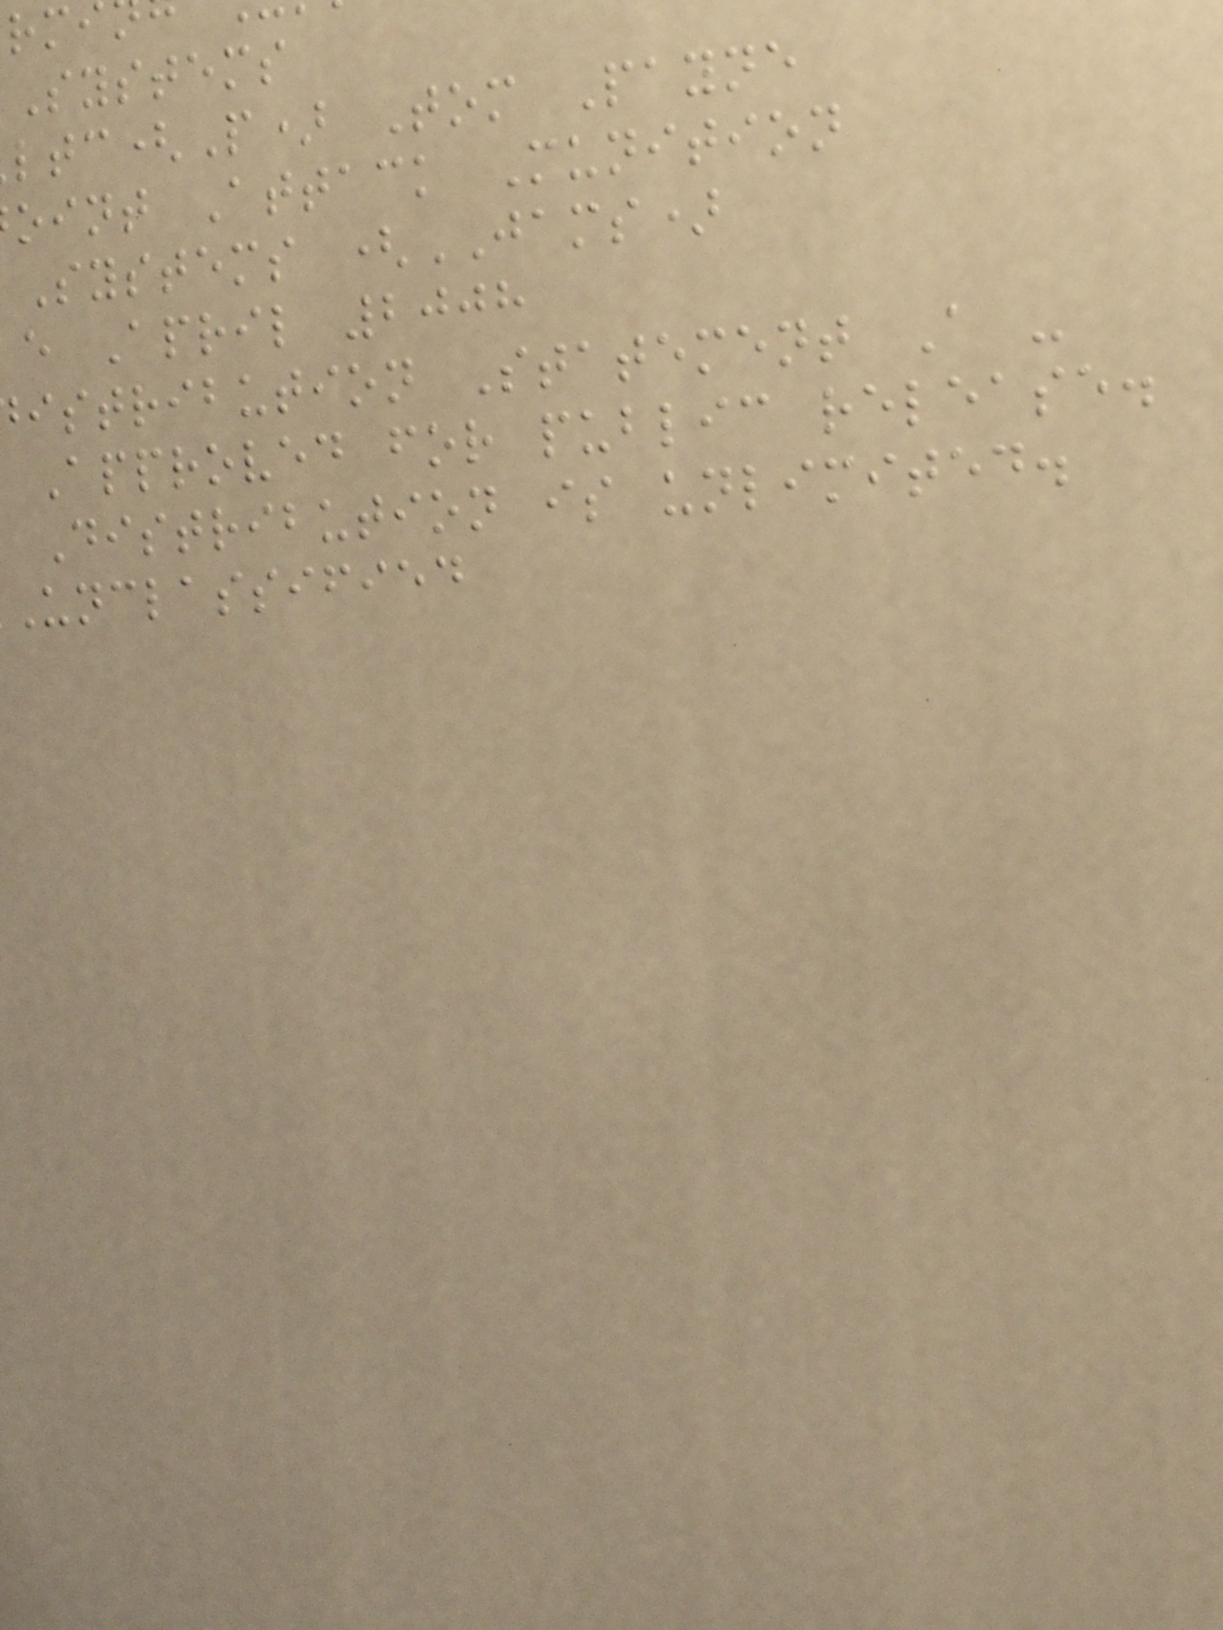Systems
(P) Tom Payne
oint Attack Munition
Systems (JAMS)
e April 2008
istribution Statement A -
Approved for public release.
Distribution is unlimited.
unclassified
